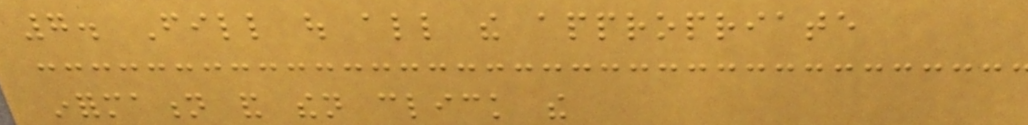7. Fill out all the appropriate
information and then click the
